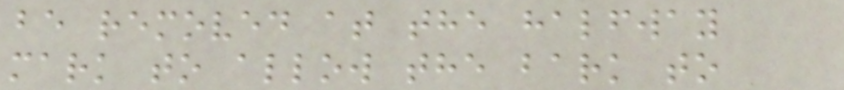be removed at the halfway
mark to allow the bark to
